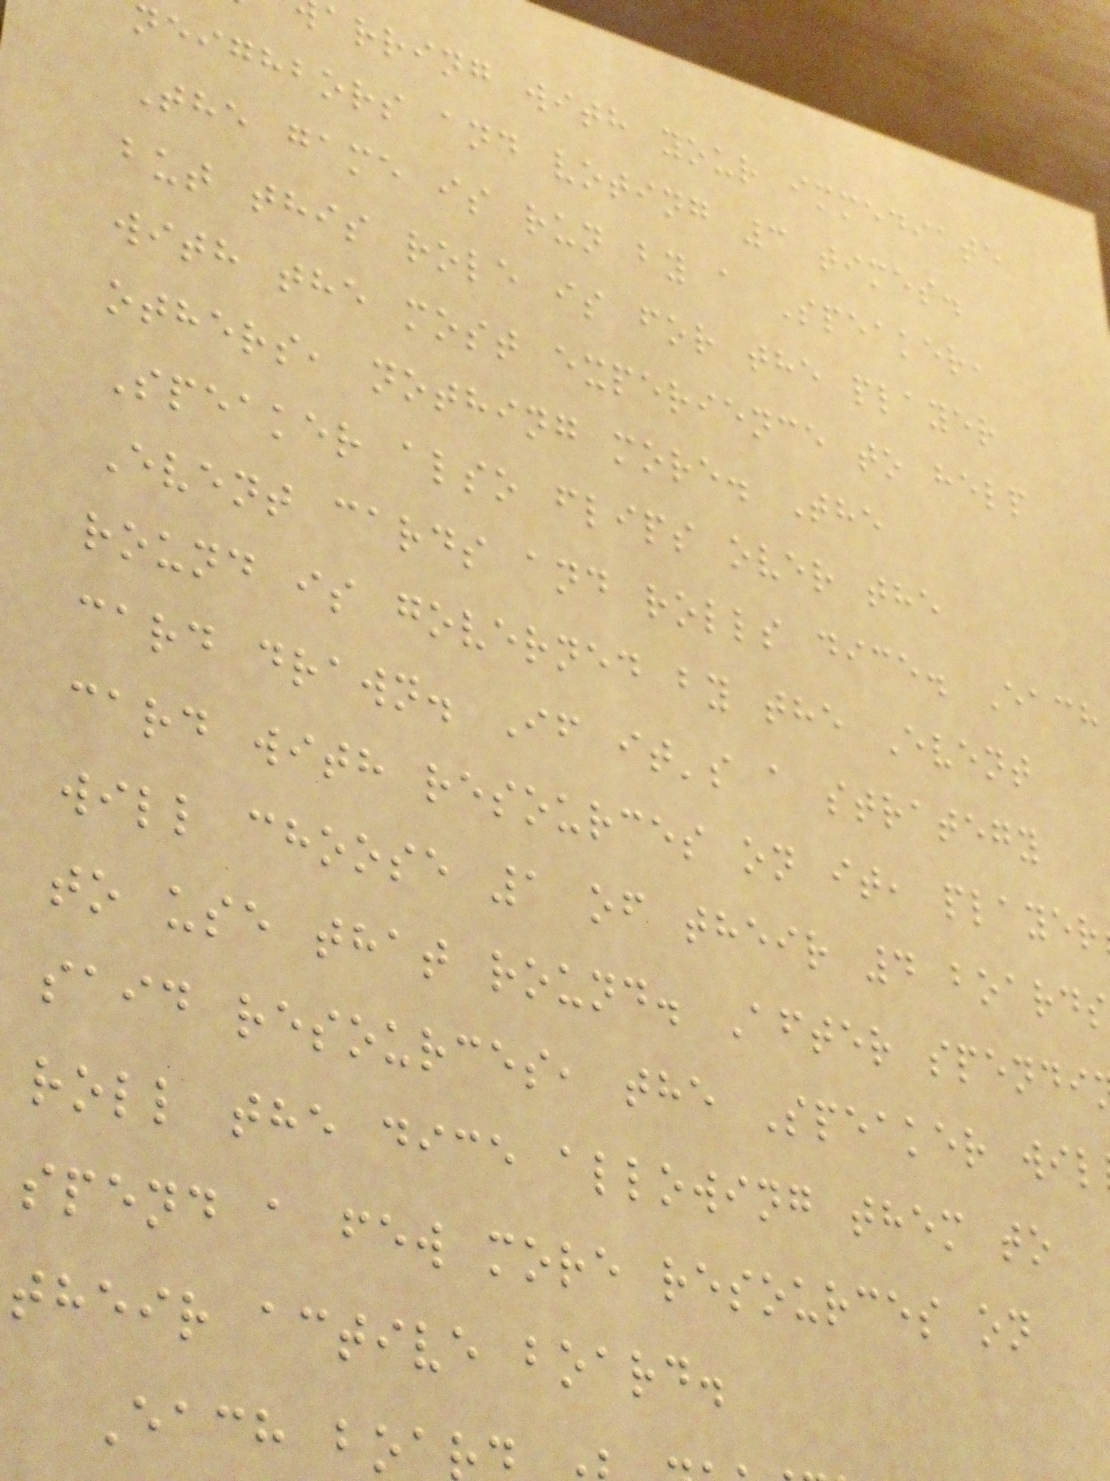arring with your immediate
neighbors and voting 3 times.
The game is run by a Speaker,
but this role is for the player
with the most experience to help
others, nothing more. The
Speaker also flips over the
Event cards and rolls dice. Each
round is governed by the Event
card drawn. If it's a strategy
card with resources on it, player
will choose 1 of their 4 boards
to use that round. After spendi
said resources, the Speaker wil
roll the dice allowing them to
spend a few more resources on
their active board.
Each boa
